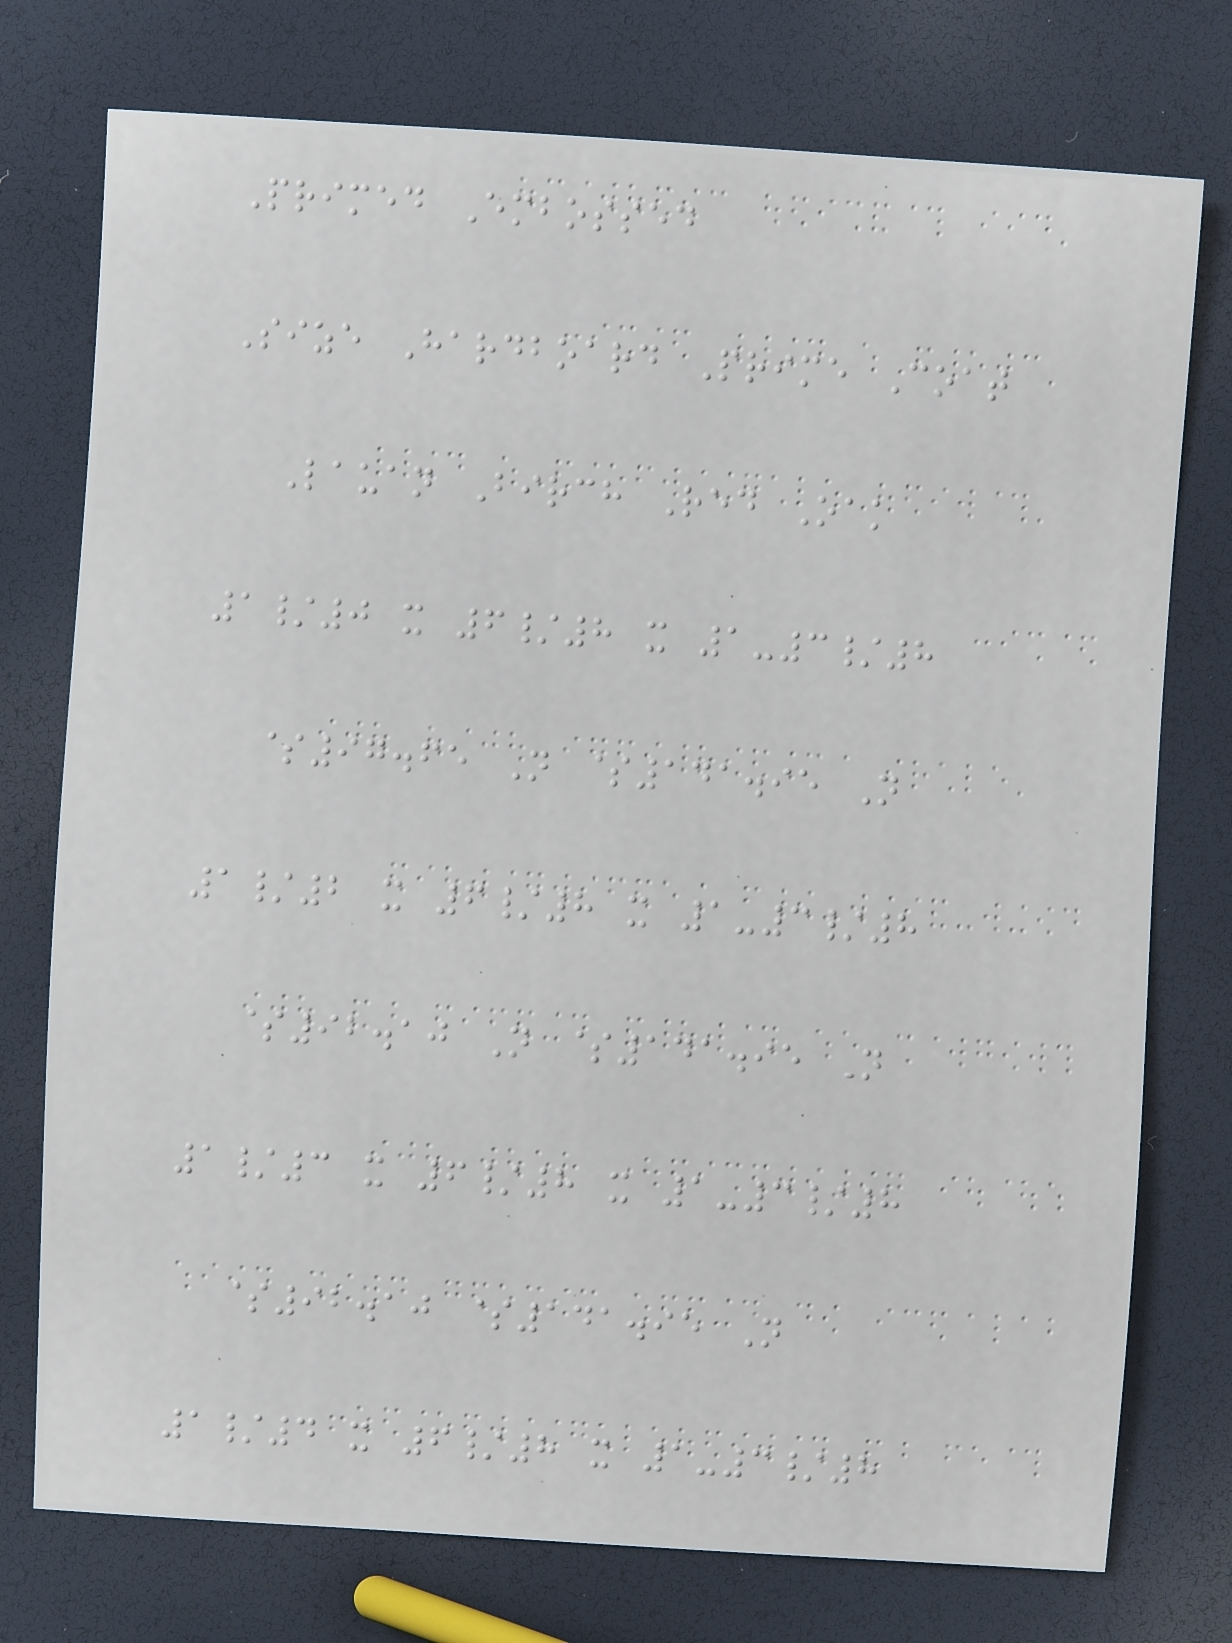Primed Embossed
Size Hardboard Prime Coat
Lauan Birch Red Oak
1/0 x 6/8 x 1-3/8
$97.65 N $141.95 N
1/2 x 6/8 x 1-3/8
$92.10 N $141.95 N
1/3 x 6/8 x 1-3/8
$92.10 $141.95 N
1/4 x 6/8 x 1-3/8
